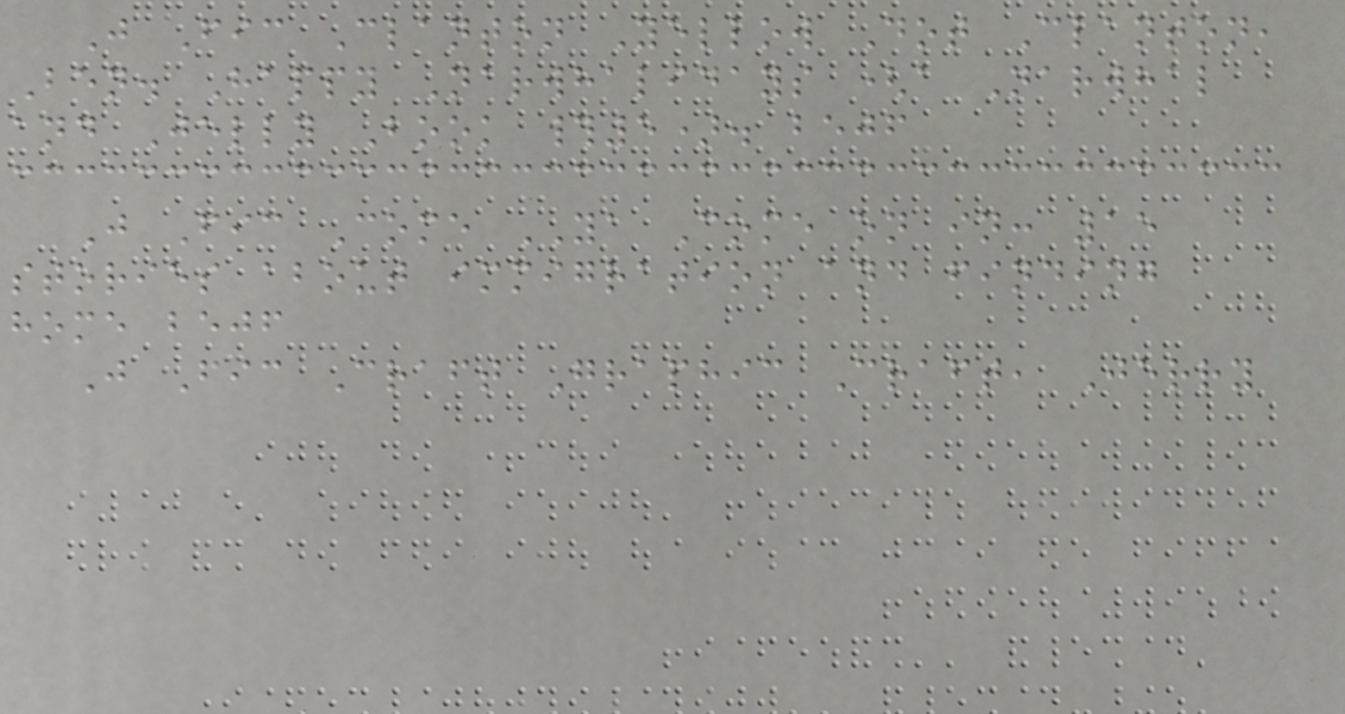J Fic Clanton Yellow Dot Clanton,
Ben. Happy Narwhalidays (a Narwhal
and Jelly Book #5). bejf
J Fic Come YA Come on in: 15
stories about immigration and finding
home bejf
J Fic Craft Graphic Craft, Jerry
